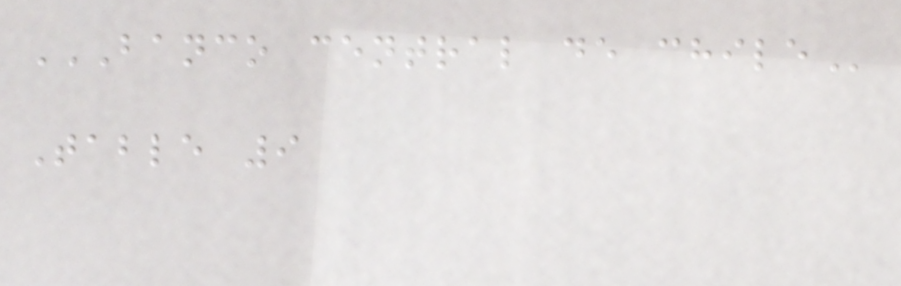BANCO CENTRAL DE CHILE
Table 9
